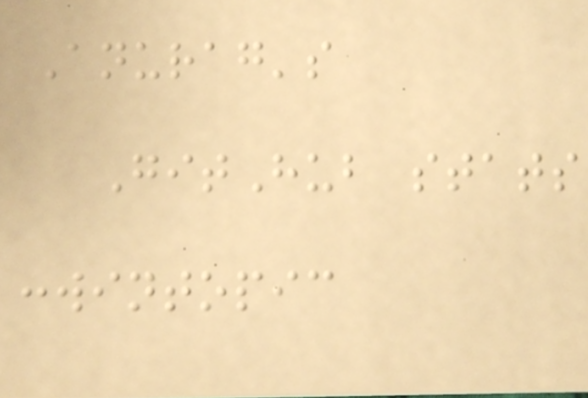Anurag's
GitHub stats
:wintopic
